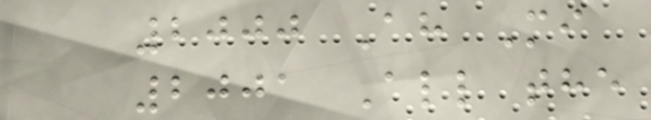2000 Ah Mi
2001 All the
